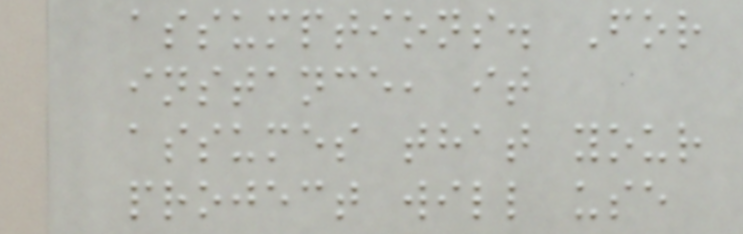assumptions. For
instance, it
assumes that your
project will use
